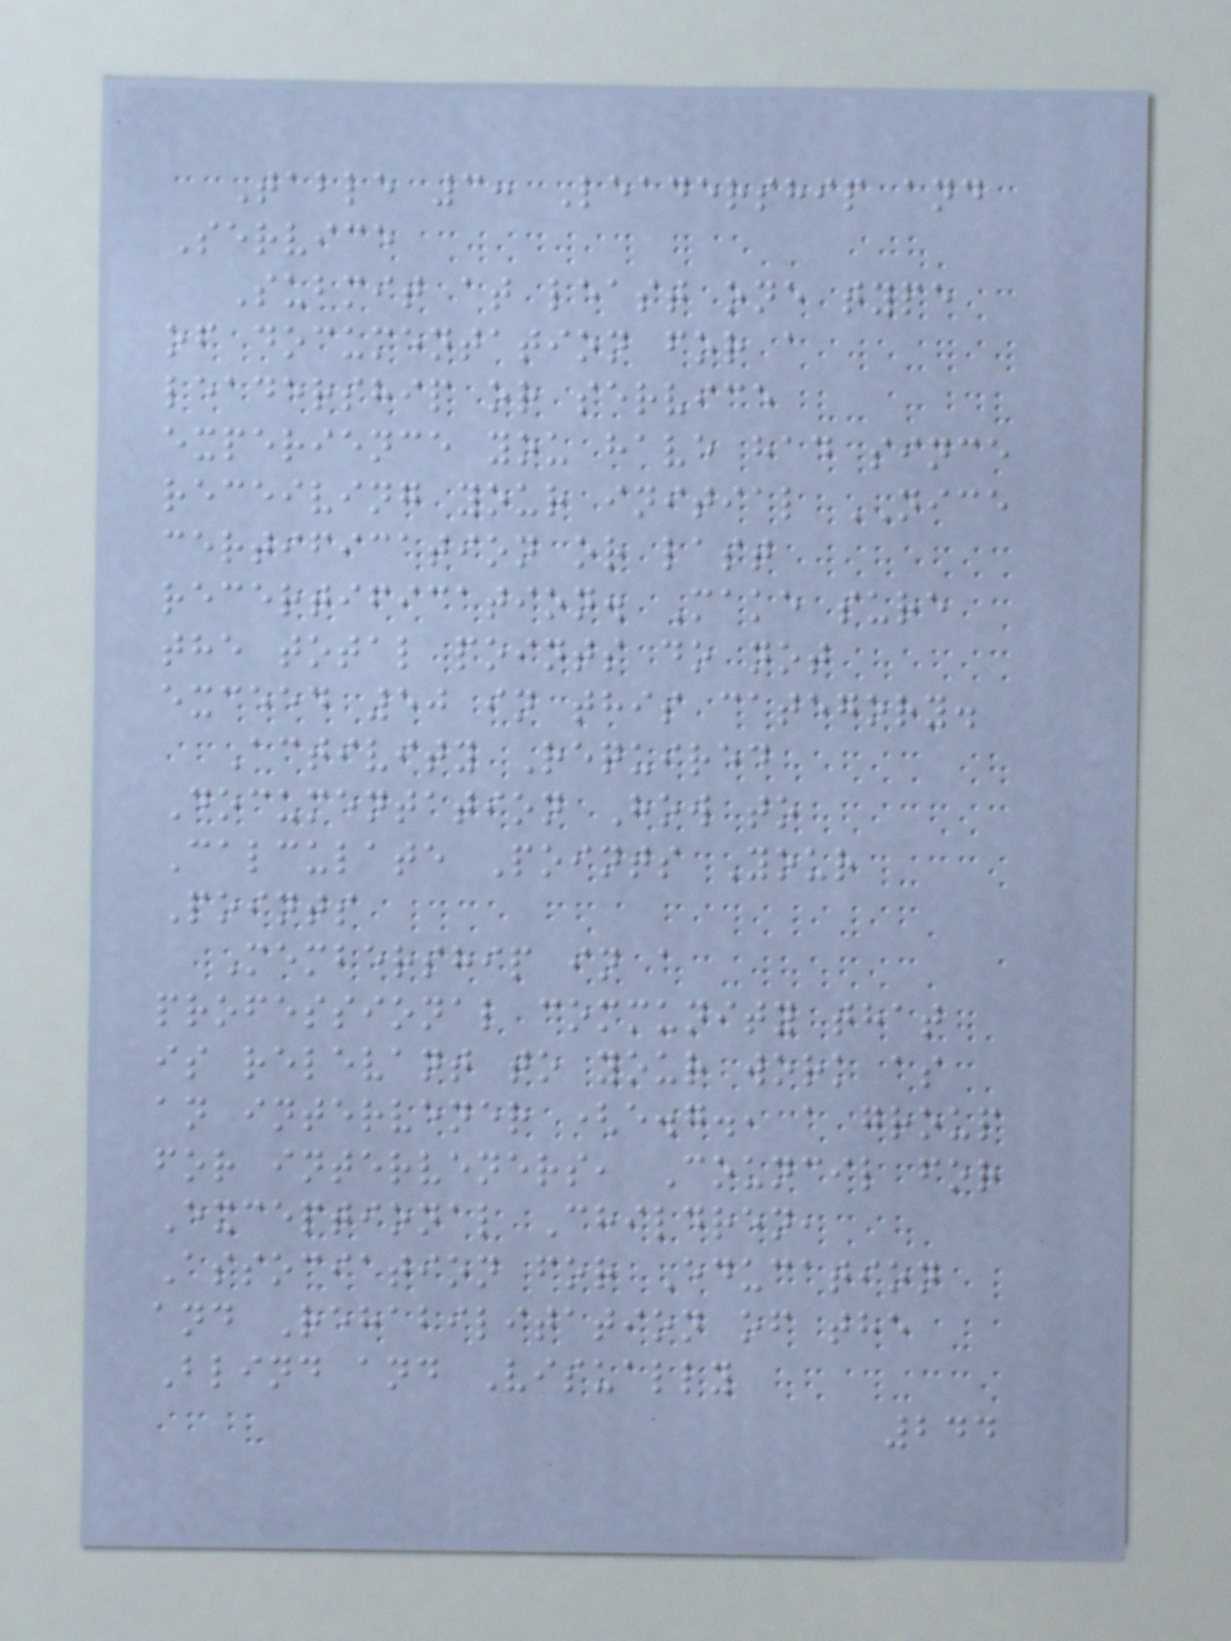Table 3: Leadership and
Service
Submit at least one type
of documentation for a
leadership or service
experience you have had since
receiving your initial NICE
certification or last
recertification. Make sure
the total points do not
exceed 50 in this category.
Activity Required
Documentation How to
Calculate Points Your
Points
Membership in a
professional community that
is relevant to your work as
an intervener (e.g., a group
for interveners, Council for
Exceptional Children,
Association for Education
and Rehabilitation of the
Blind and Visually
244
